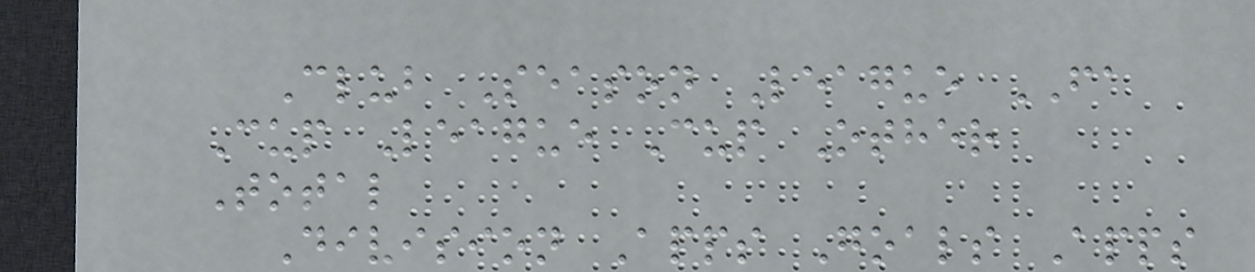Club Season League FA
Cup League Cup Other
Total
Division Apps Goals Apps
